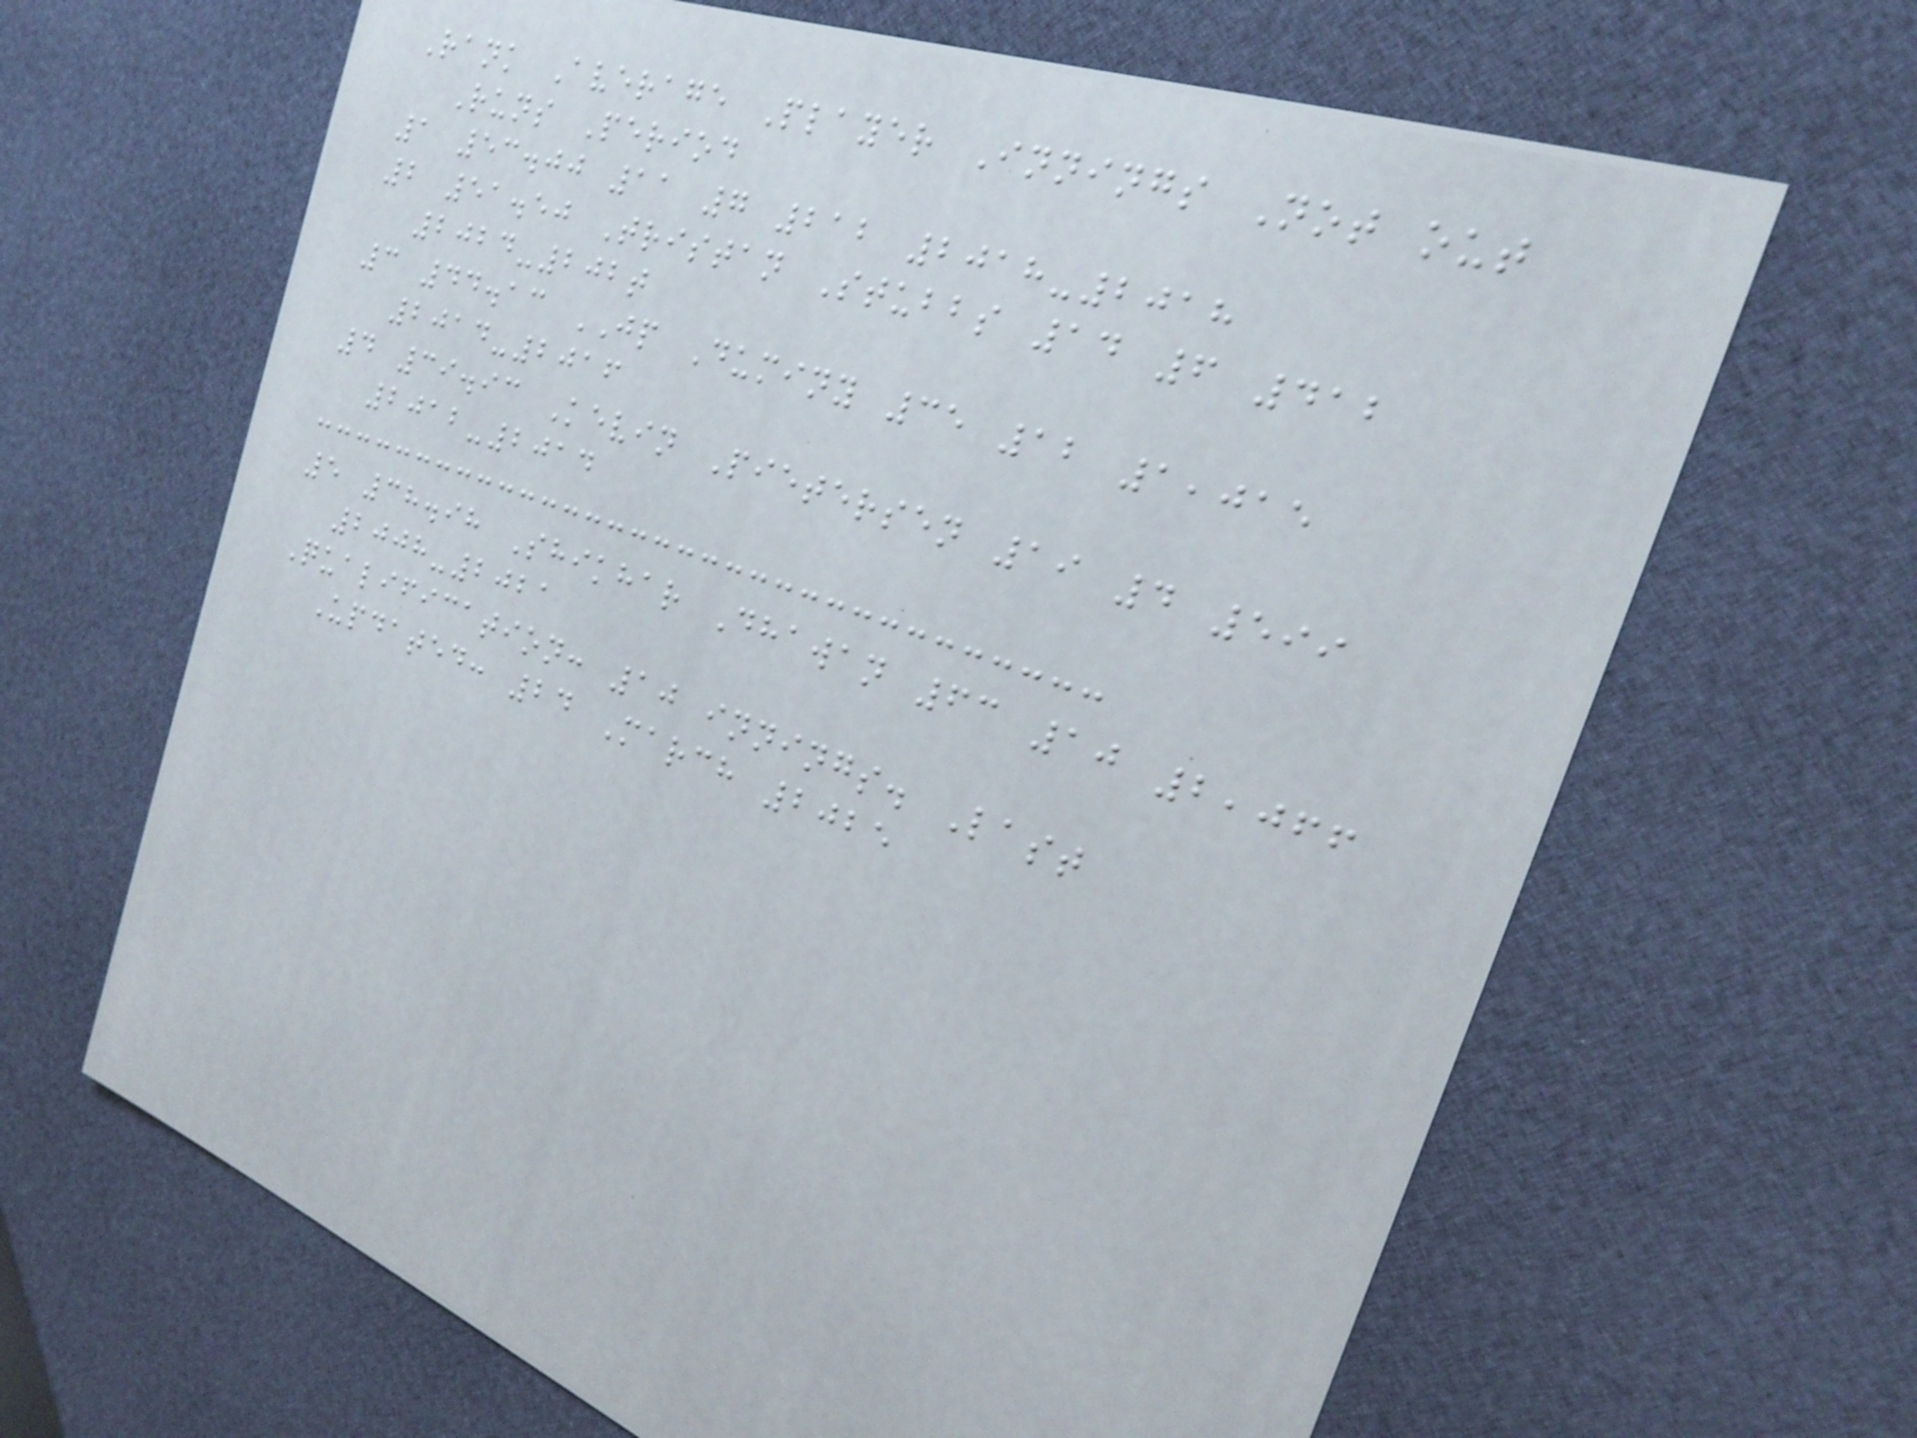Rank Average Player Innings Not out
Runs Period
1 53.00 11 7 212 2018-2018
2 51.50 Tristan Stubbs 14 6 412
2024-202t
3 44.13 JP Duminy 35 12 1,015
2014-2016
4 39.93 Kevin Pietersen 19 4 599
2012-2014
5 38.98 Shikhar Dhawan 63 10 2,066
2008-2021
Qualification: 10 innings. Last
Updated: 24 March 2025
